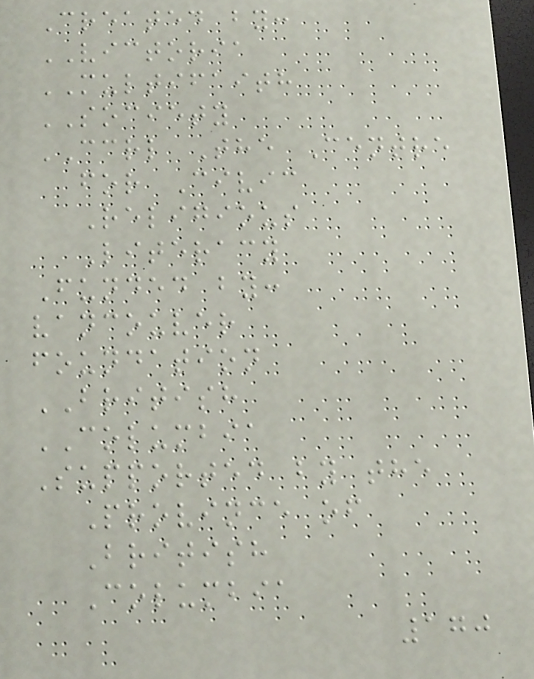Created by:
VICTORIA
MULTIFAITH
SOCIETY
CCRL The Centre
for Civic
Religious
Literacy
Funded by:
vancouver
foundation
BRITISH
COLUMBIA
Supported by the
Province of
British
Columbia
170
